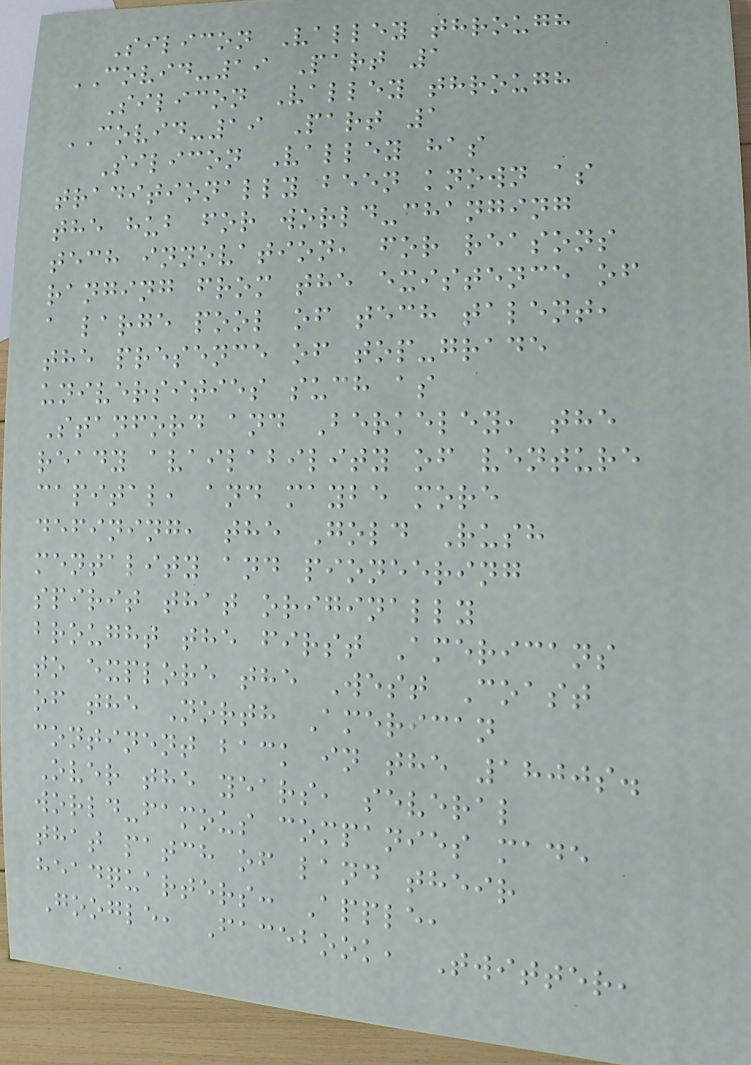Silicon Valley through
COVID-19 Part 1
Silicon Valley through
COVID-19 Part 1
Silicon Valley has
traditionally been known as
the hub for world-changing
tech innovation, for reasons
ranging from the existence of
a large pool of tech talent,
the presence of top-grade
universities such as
Stanford and Berkeley, the
ready availability of venture
capital, and maybe more
defining, the Gold Rush
mentality and pioneering
spirit that originally
brought the first Americans
to explore the West Coast
of the North American
continent back in the 1800s.
Over the years, several
world-famous companies made
that patch of land their
headquarters: Apple,
Google, Facebook, Twitter,
